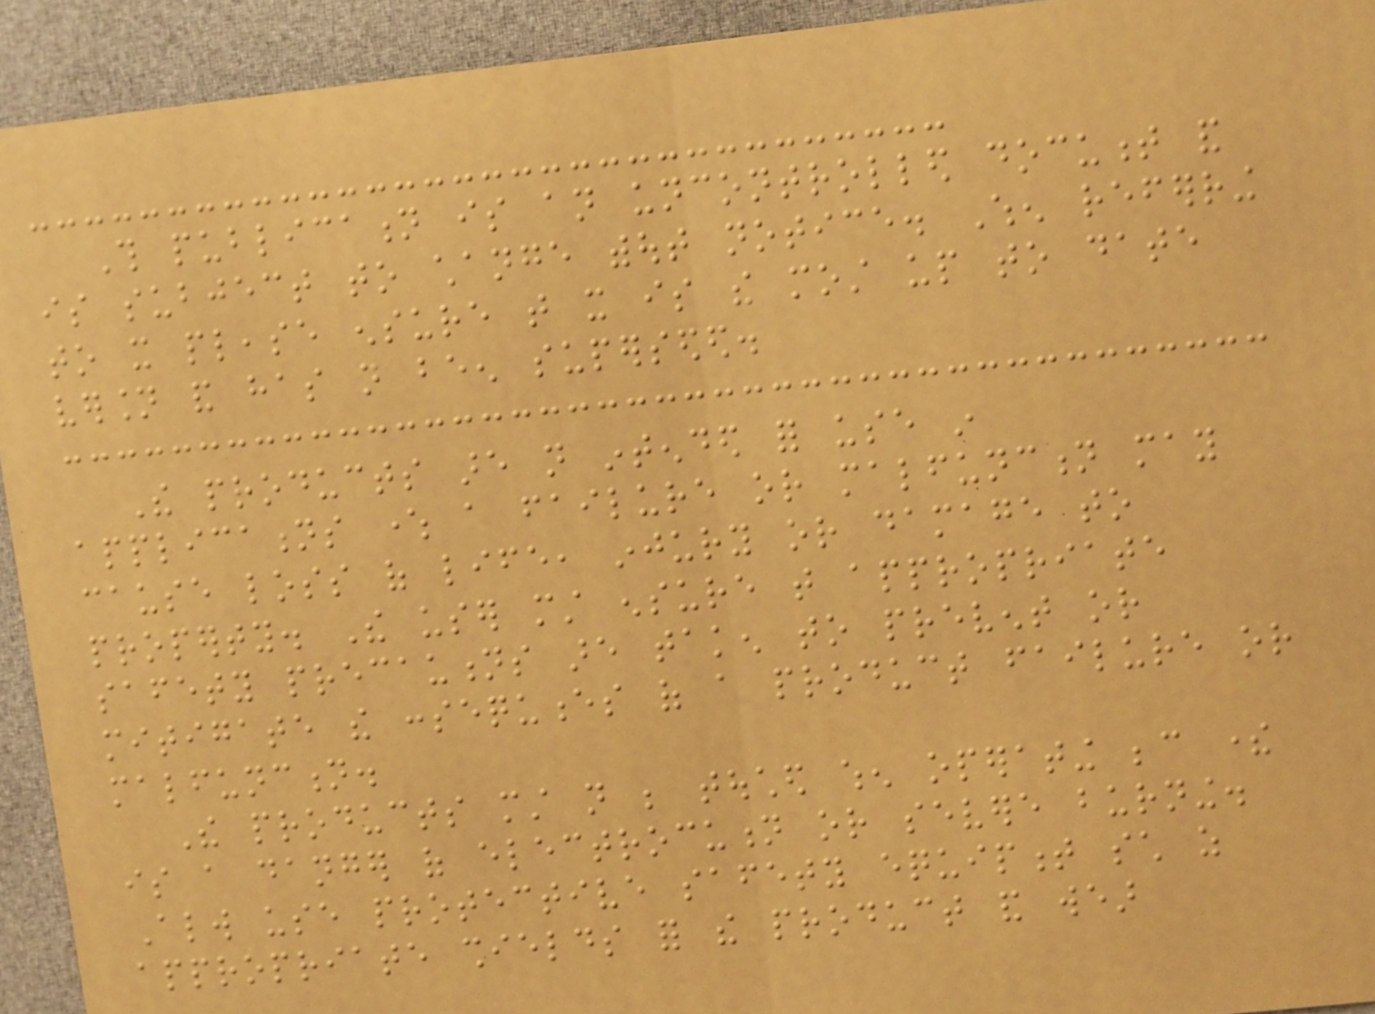This publication is an uncontrolled document and
is subject to change without notice. When referring
to it please ensure that it is the most up to date
version and has not been superseded.
The products are not intended for use in
applications where a failure or malfunction may
cause loss of life, injury or damage to
property. The user must ensure that appropriate
safety precautions are taken to prevent or
mitigate the consequences of a product failure or
malfunction.
The products must not be touched when operating because there
is a danger of electrocution or severe burning.
Always use protective safety equipment such as
appropriate shields for the product and wear
